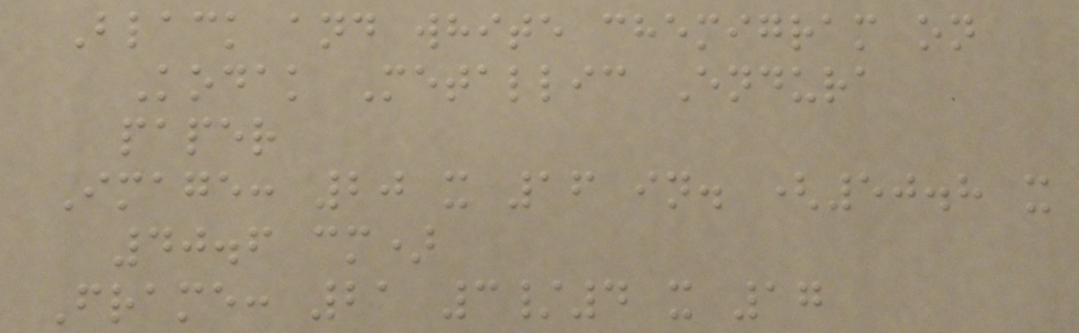Black and white chemigram on
Kodak Metallic Endura
paper
Image: 20 x 16 in. (50.8 x
40.6 cm)
Frame: 21 3/4 x 17
